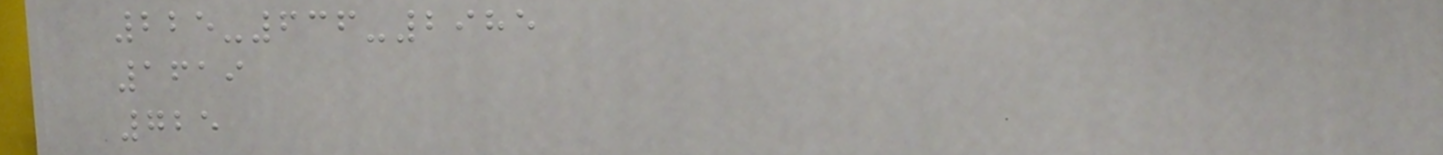225-636-2985
1619
725
